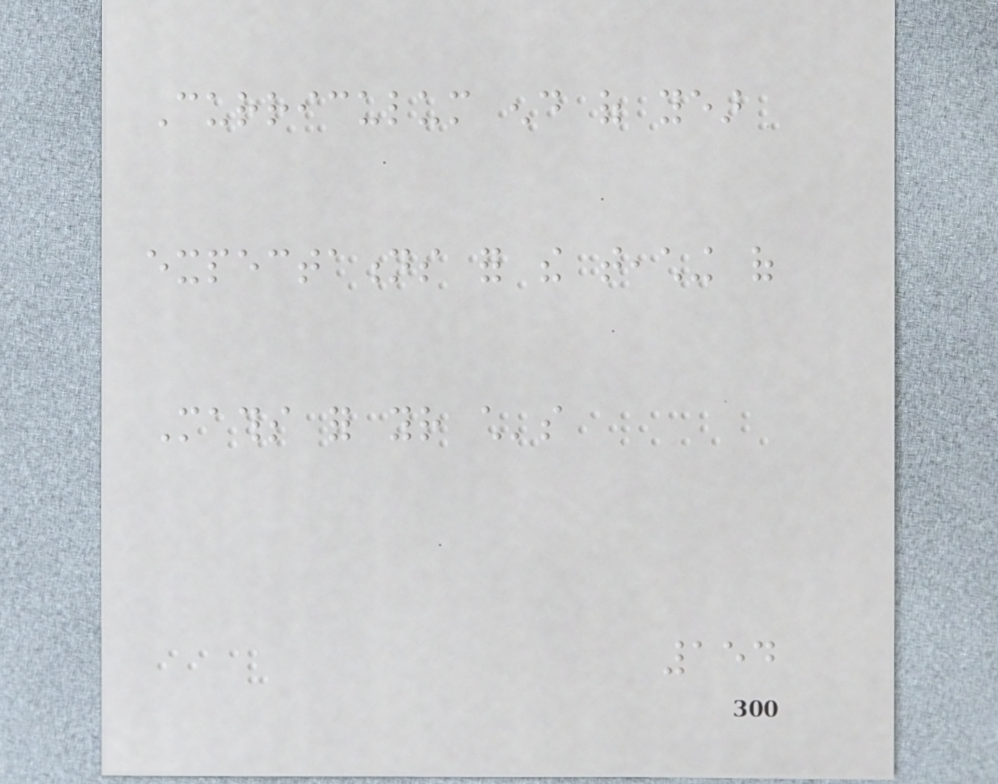Curriculum end of year
expectations for the teaching of
Maths for your child's
154
